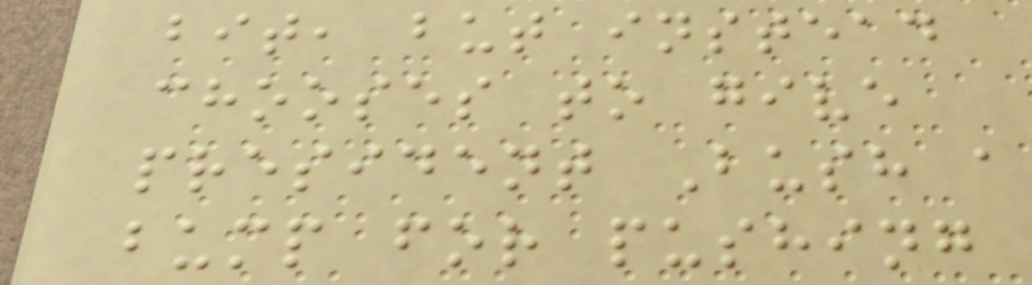bit, but instead
chooses to give
president Bush a
bump for pushing
